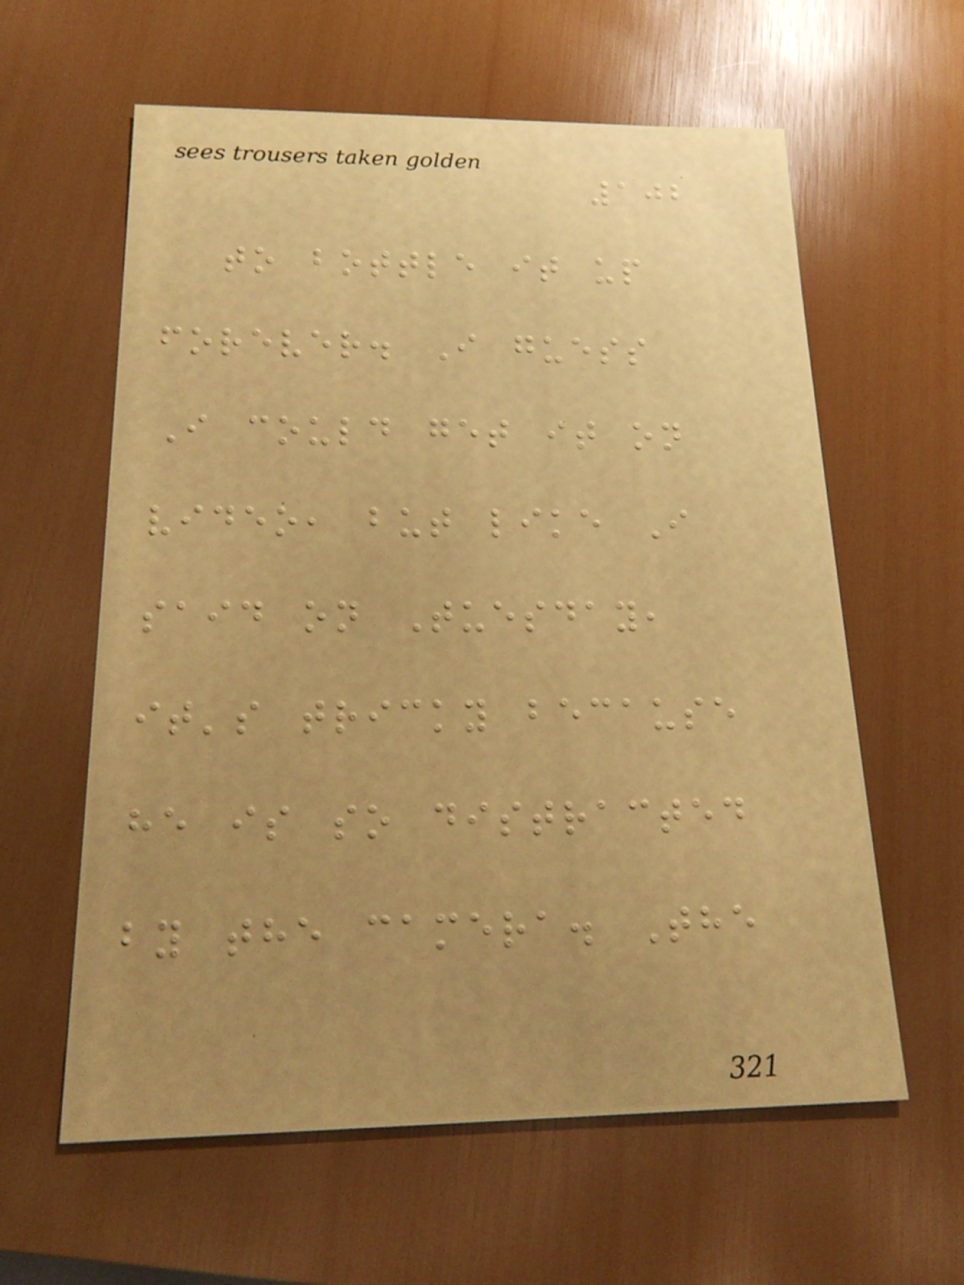102
to bottle it up
forever. I guess
I could get it on
video, but like I
said on Tuesday,
it's tricky because
he is so distracted
by the camera. The
